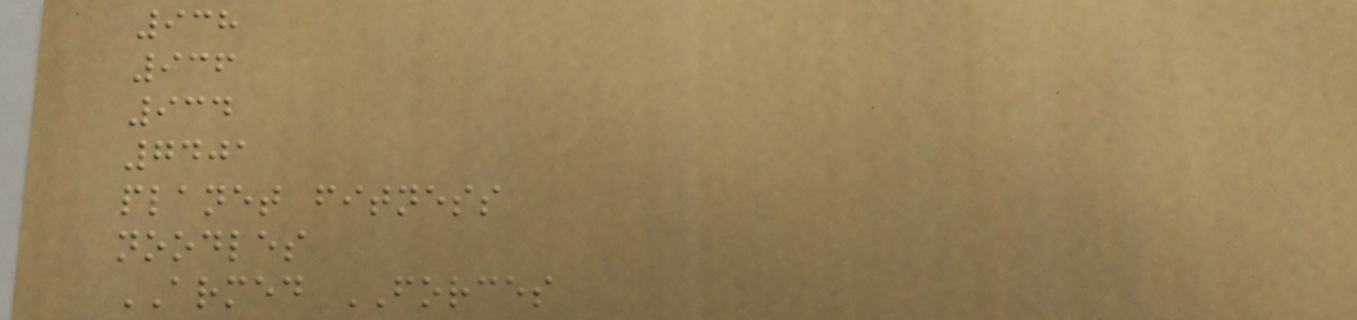938
936
934
7401
planet fitness
noodles
ARMED FORCES
